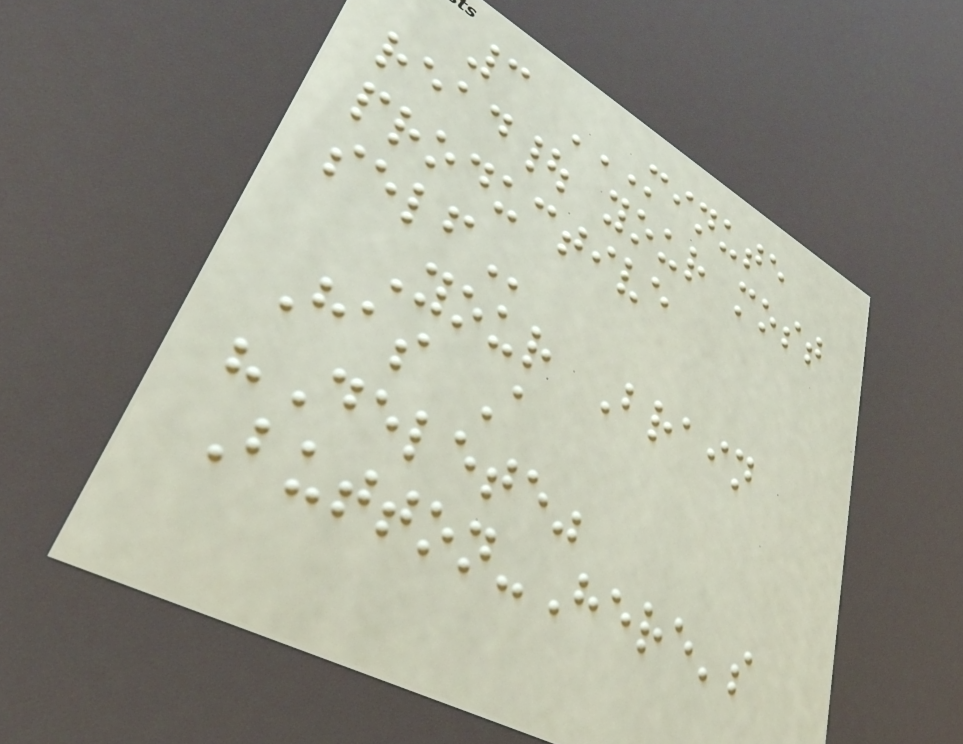3 MINUTE
READ| YOUR MOST
PRODUCTIVE
SELF
Your Brain
Has A
"Delete"
Button-Here's
